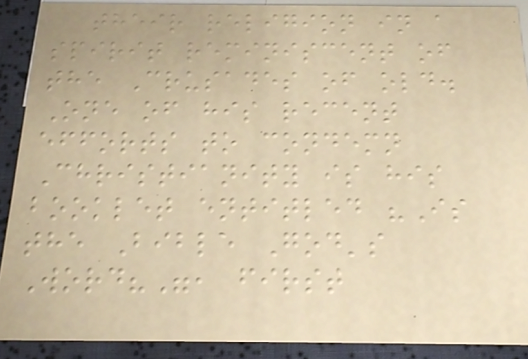their religion in a
spirit reminiscent of
the Crusades of old.
One of his recent
efforts to condemn
Christianity is his
booklet entitled "Is
the Bible God's
Word?", first
